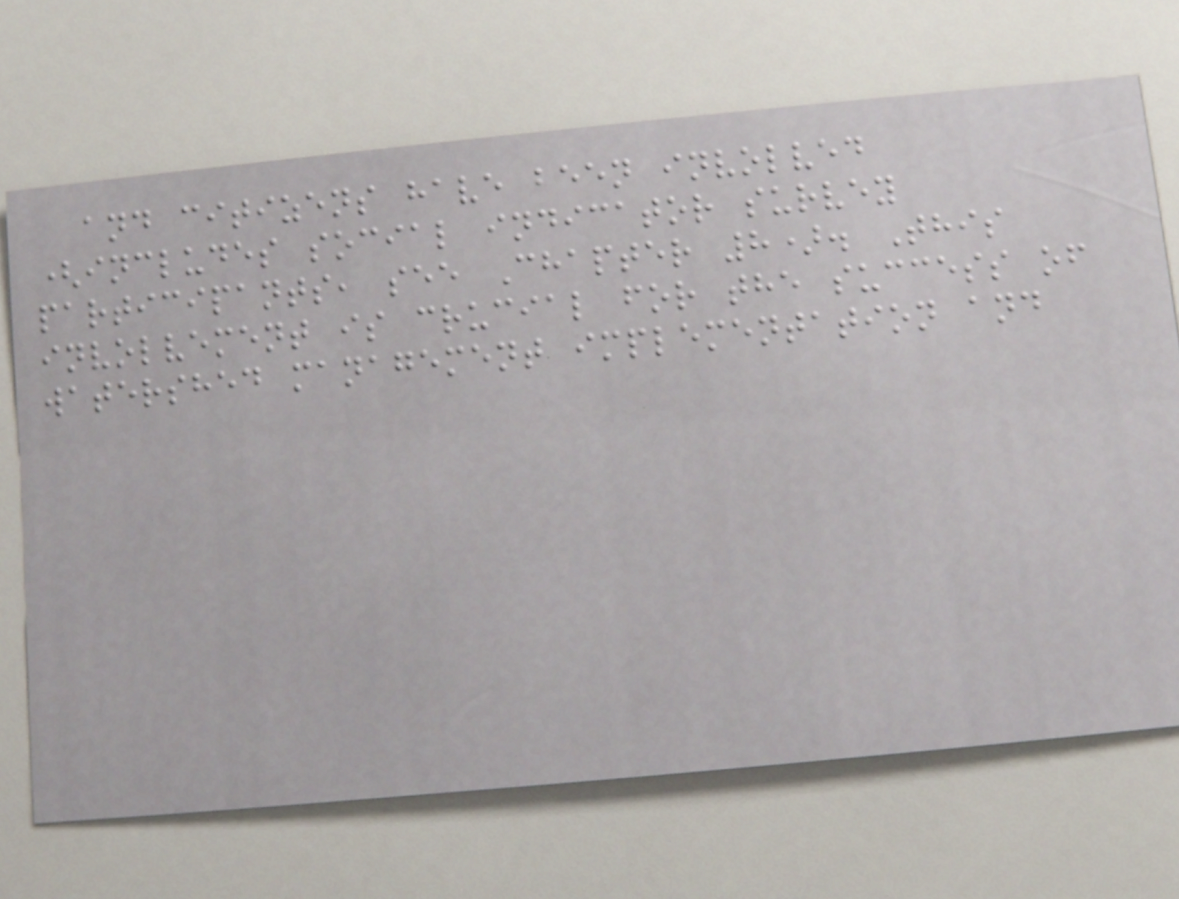and citizens have been involved
(includes social indicator survey
participants, see Chapter 8). This
involvement is crucial for the success of
watershed management implementation and
